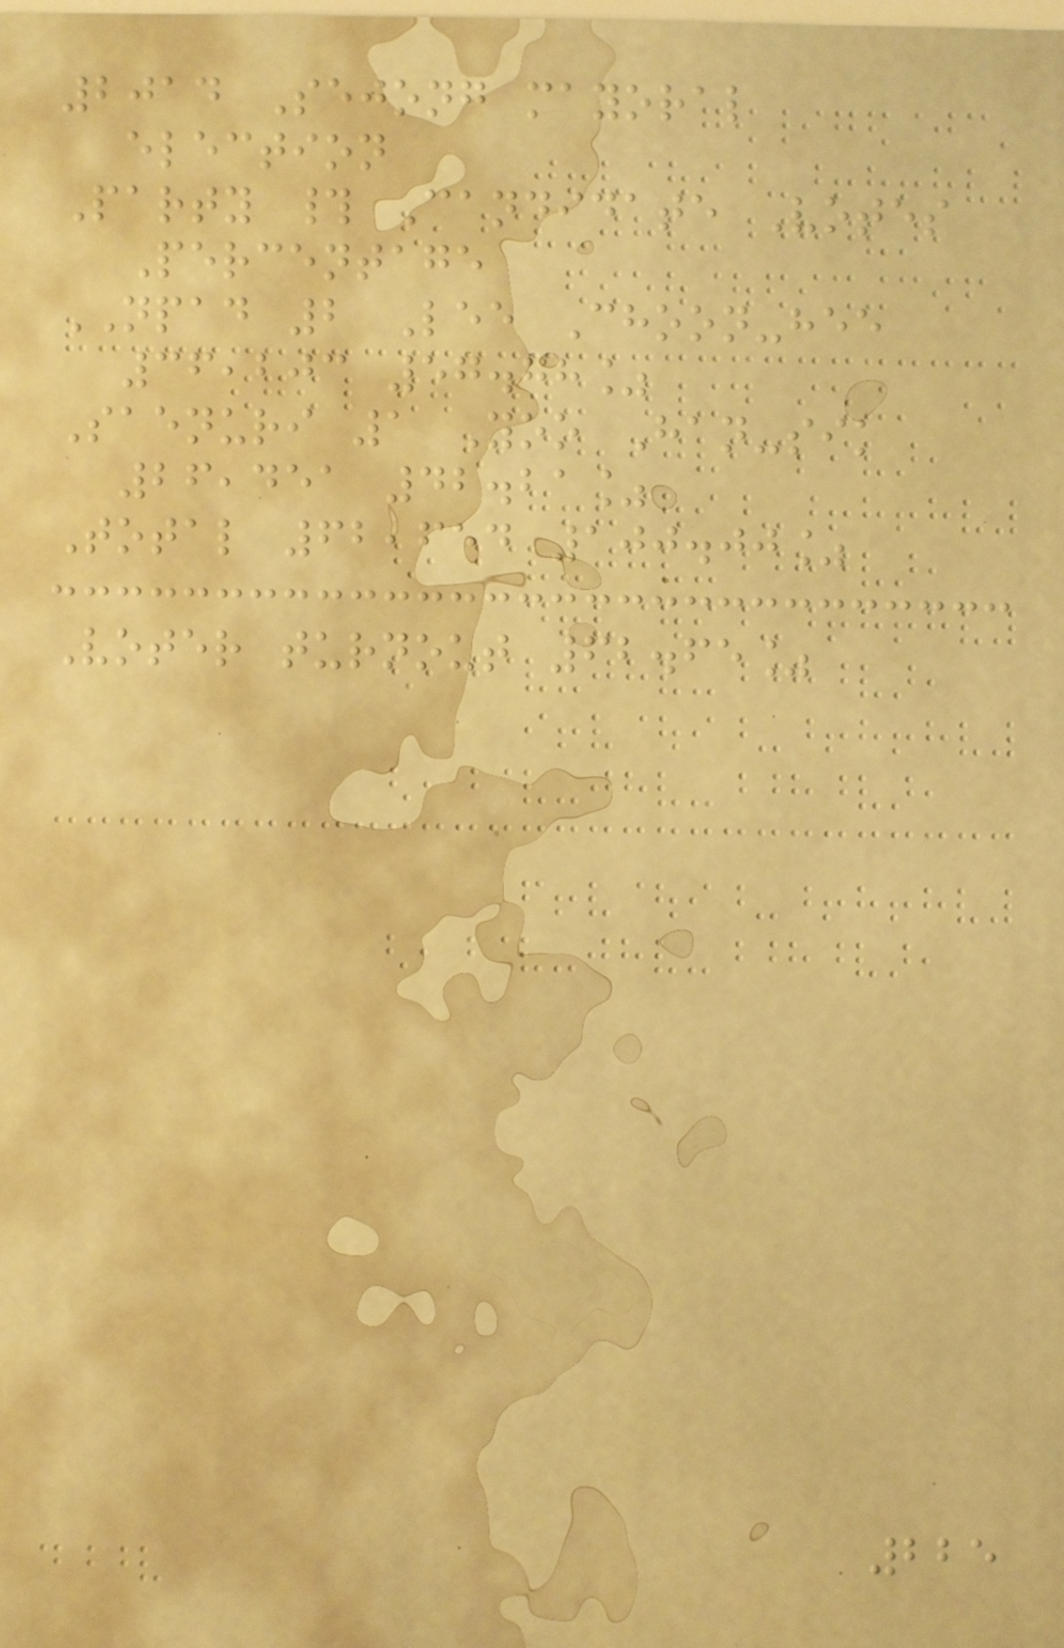2014 Sejong mayoral
election
Party # Candidate Votes
Percentage
NPAD 2 Lee Choon-hee
36,203 57.78%
Saenuri 1 Yoo Han-sik
26,451 42.21%
Total 62,654 100.00%
Voter turnout 62.65%
225
